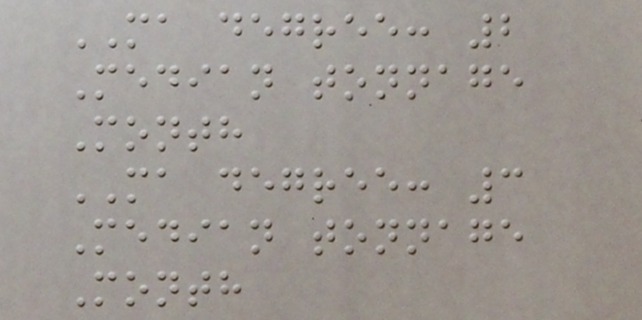MA degree: 2
Median tonnage
Month
MA degree: 3
Median tonnage
Month
